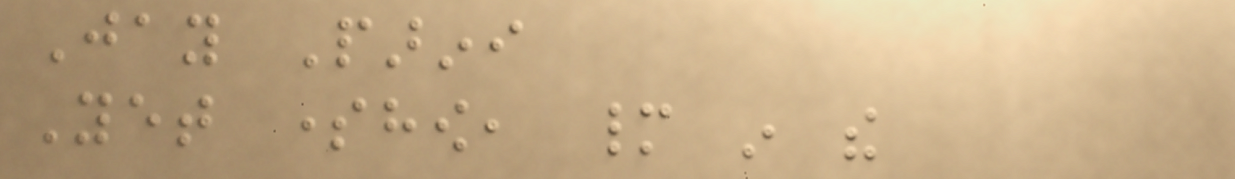Jay Parini
Yet somehow, many in the
